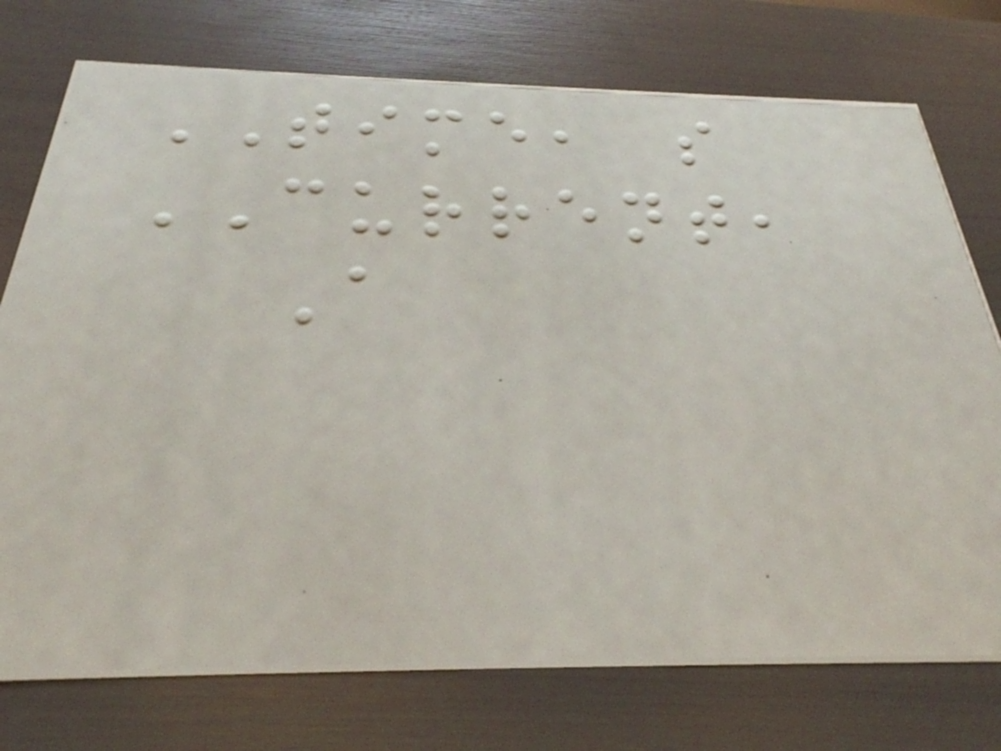TIME, s
CURRENT,
A
